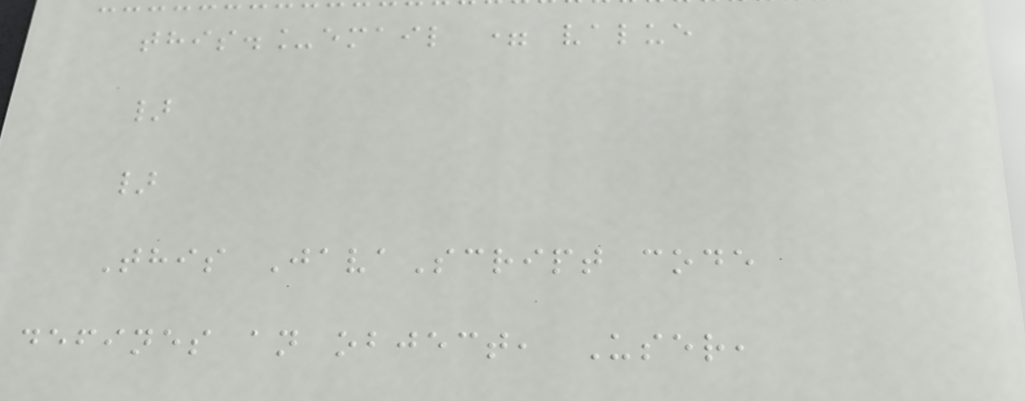this._email = value
}
}
This JavaScript code
defines an object, User,
